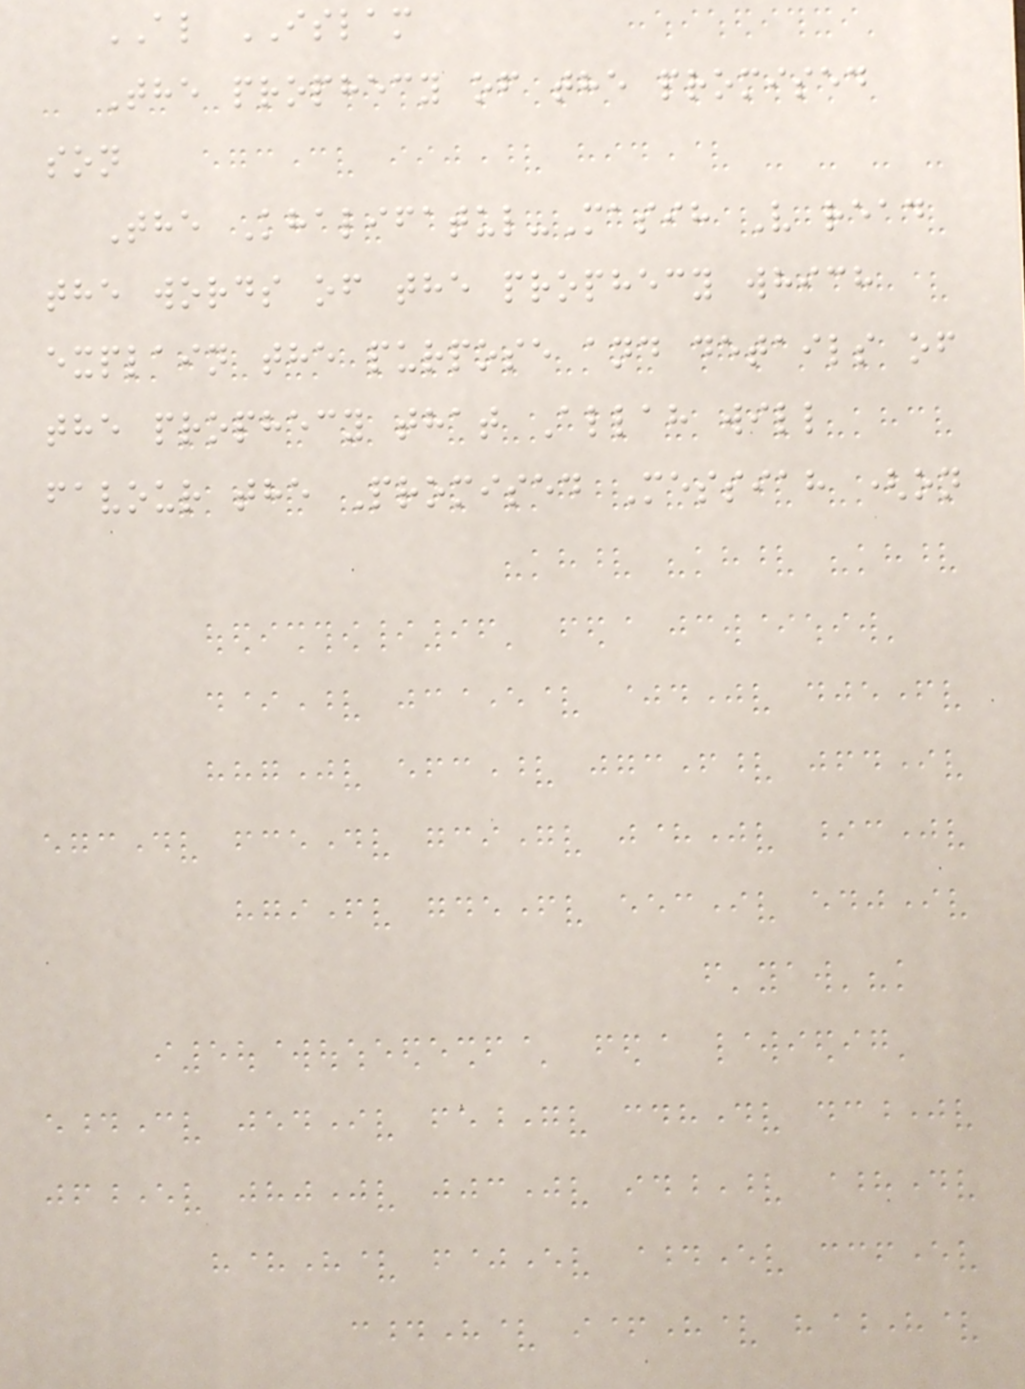AL ISLAM
The prophecy of the promised
son
The Khalifatul-Masih V read
the words of the prophecy which
explain the purpose and details of
the prophecy that Allah will
favour the Promised Messiah (on
